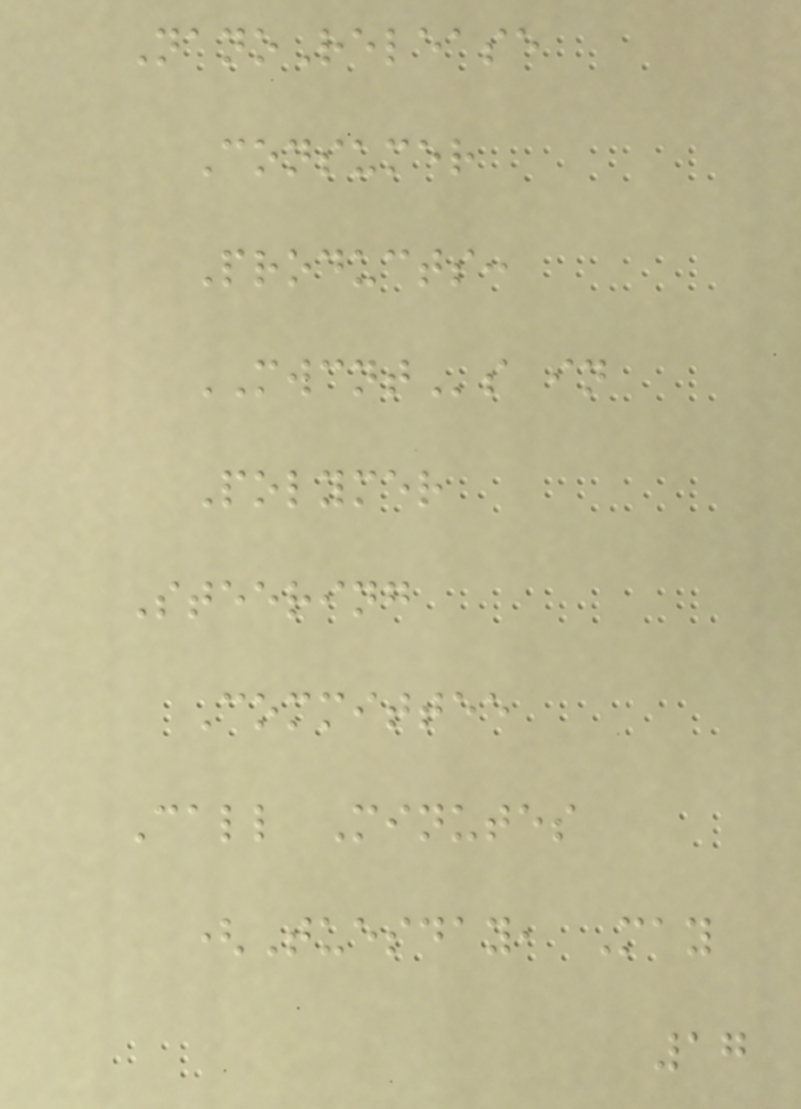NanoRelease
Consumer
Products:
MWCNTs in
Polymer
Steering
Committee
Call Minutes
(Tuesday, May
17
